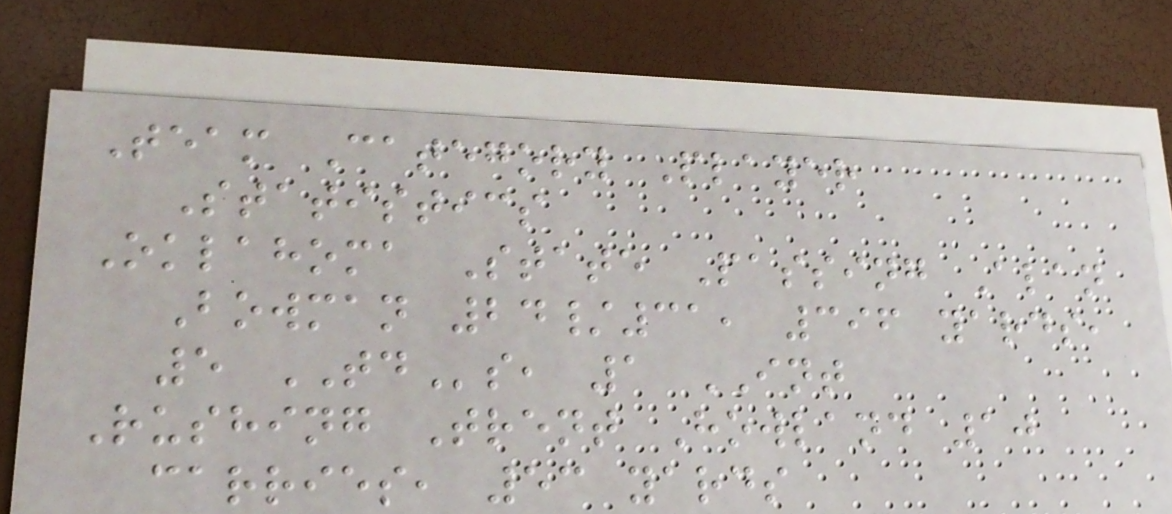Team Category Player
Statistics
Oklahoma State Passing Alan
Bowman 24/31, 396 yards,
5 TDs, 1 INT
Rushing Trent Howland 10
carries, 53 yards
